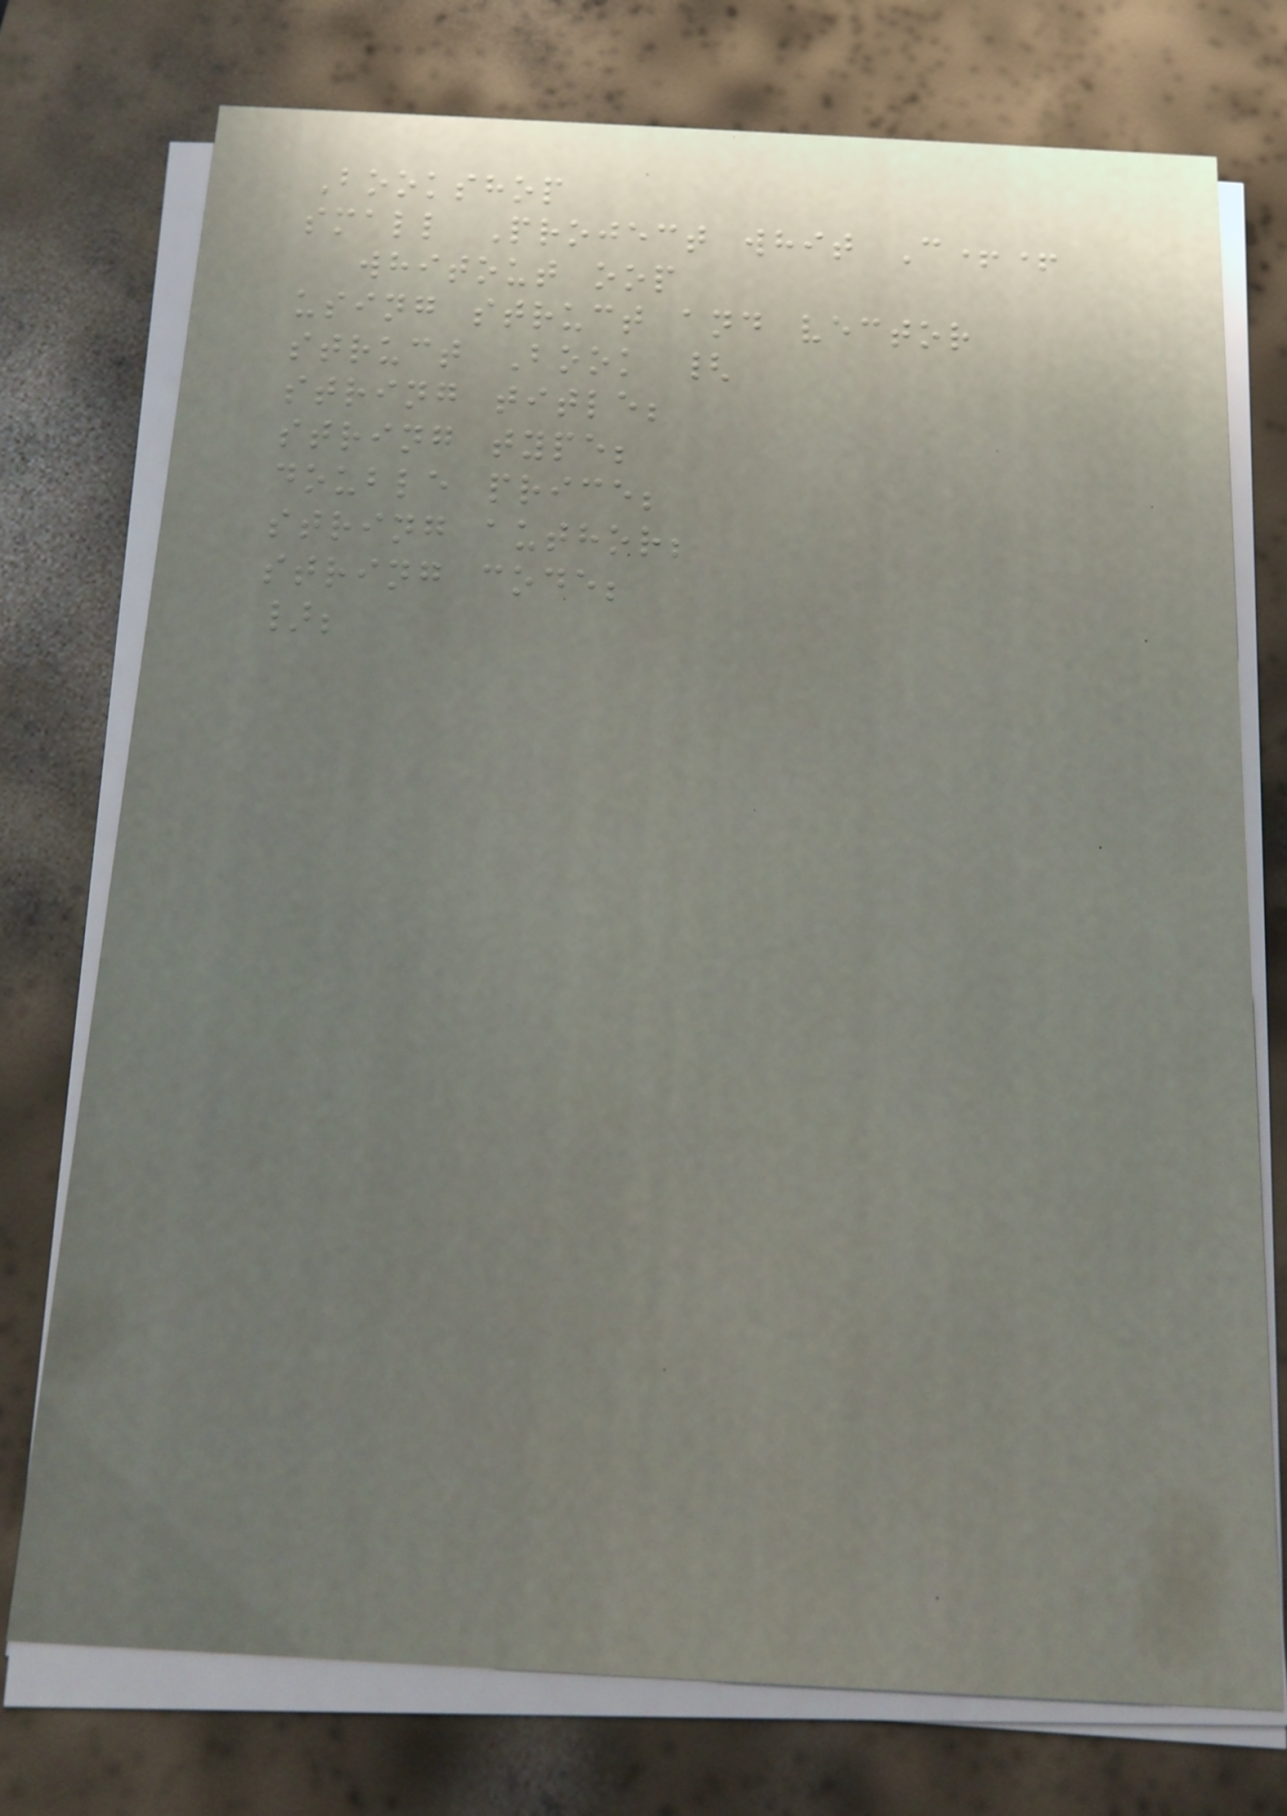Bookshop
small Project whit C++
whitout oop
using struct and vector
struct Book {
string title;
string type;
double price;
string author;
string code;
};
